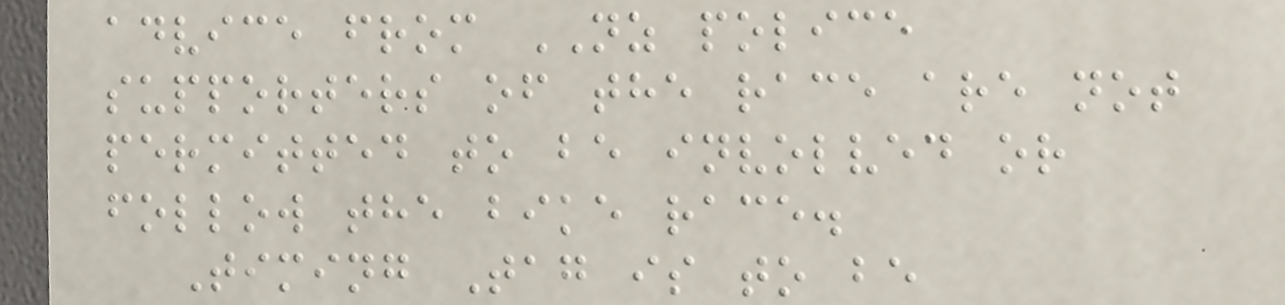advice from NZ police
supporters of the race are not
permitted to be involved or
follow the bike race.
Timing Tag is to be
